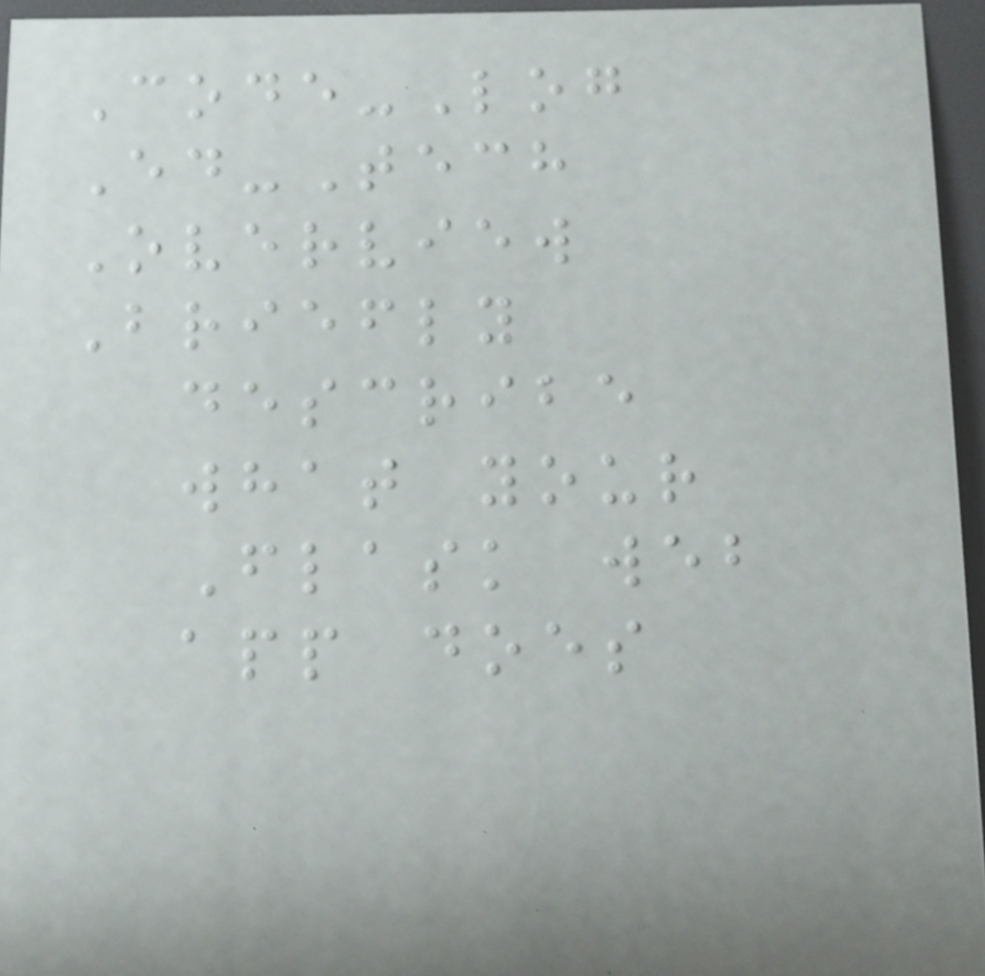Code-Log
Ed-Tech
Overview
Briefly
describe
what your
Flask web
app does
